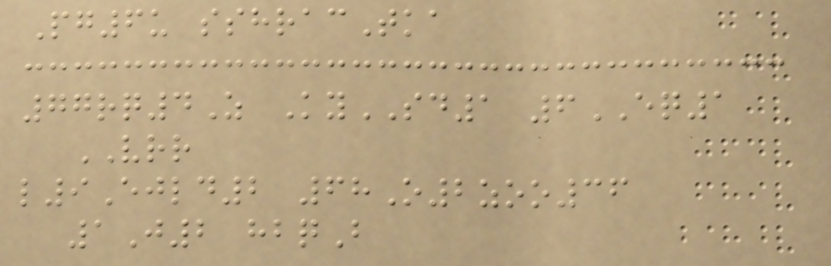Pg6u sshracTka
77rq4Z KySD1 6EQ1
VRR
l9Ejld2 68O2zoo36
1J2 hbqB
